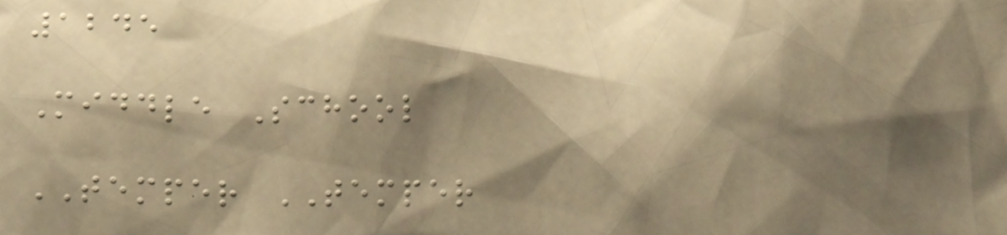1245
Middle School
TEMPER TEMPER
